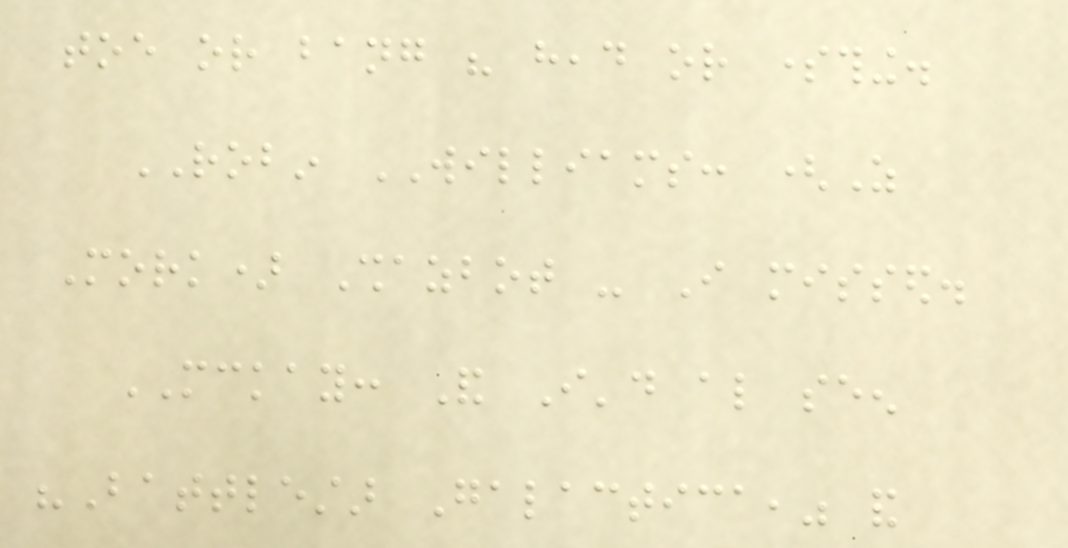toe or bang his head or something.
ROBIN WILLIAMS: (As
Mork) Shazbot - I missed.
MCKAY: And I'd also seen
"Battlestar Galactica," and
